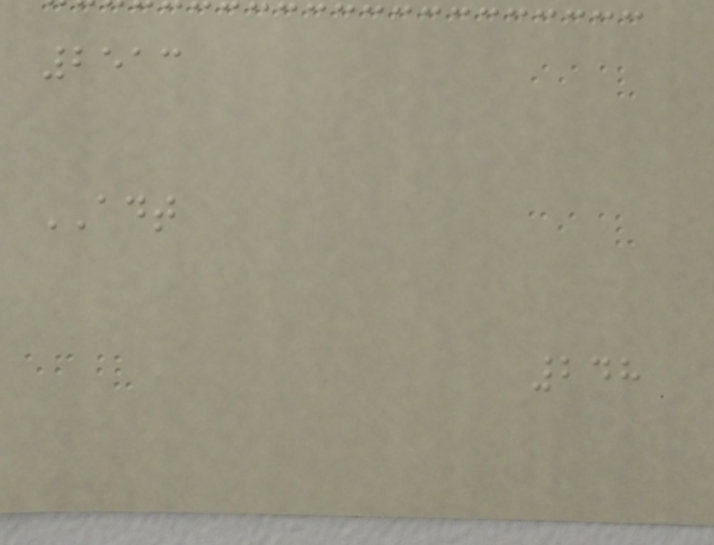2513
ADT
248
